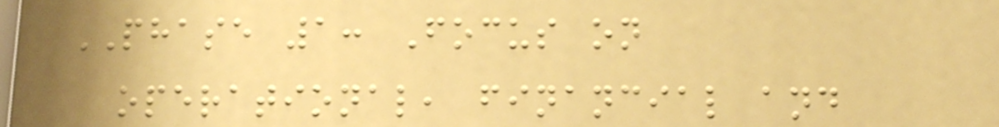PHASE 1: Focus on
operational, financial and
